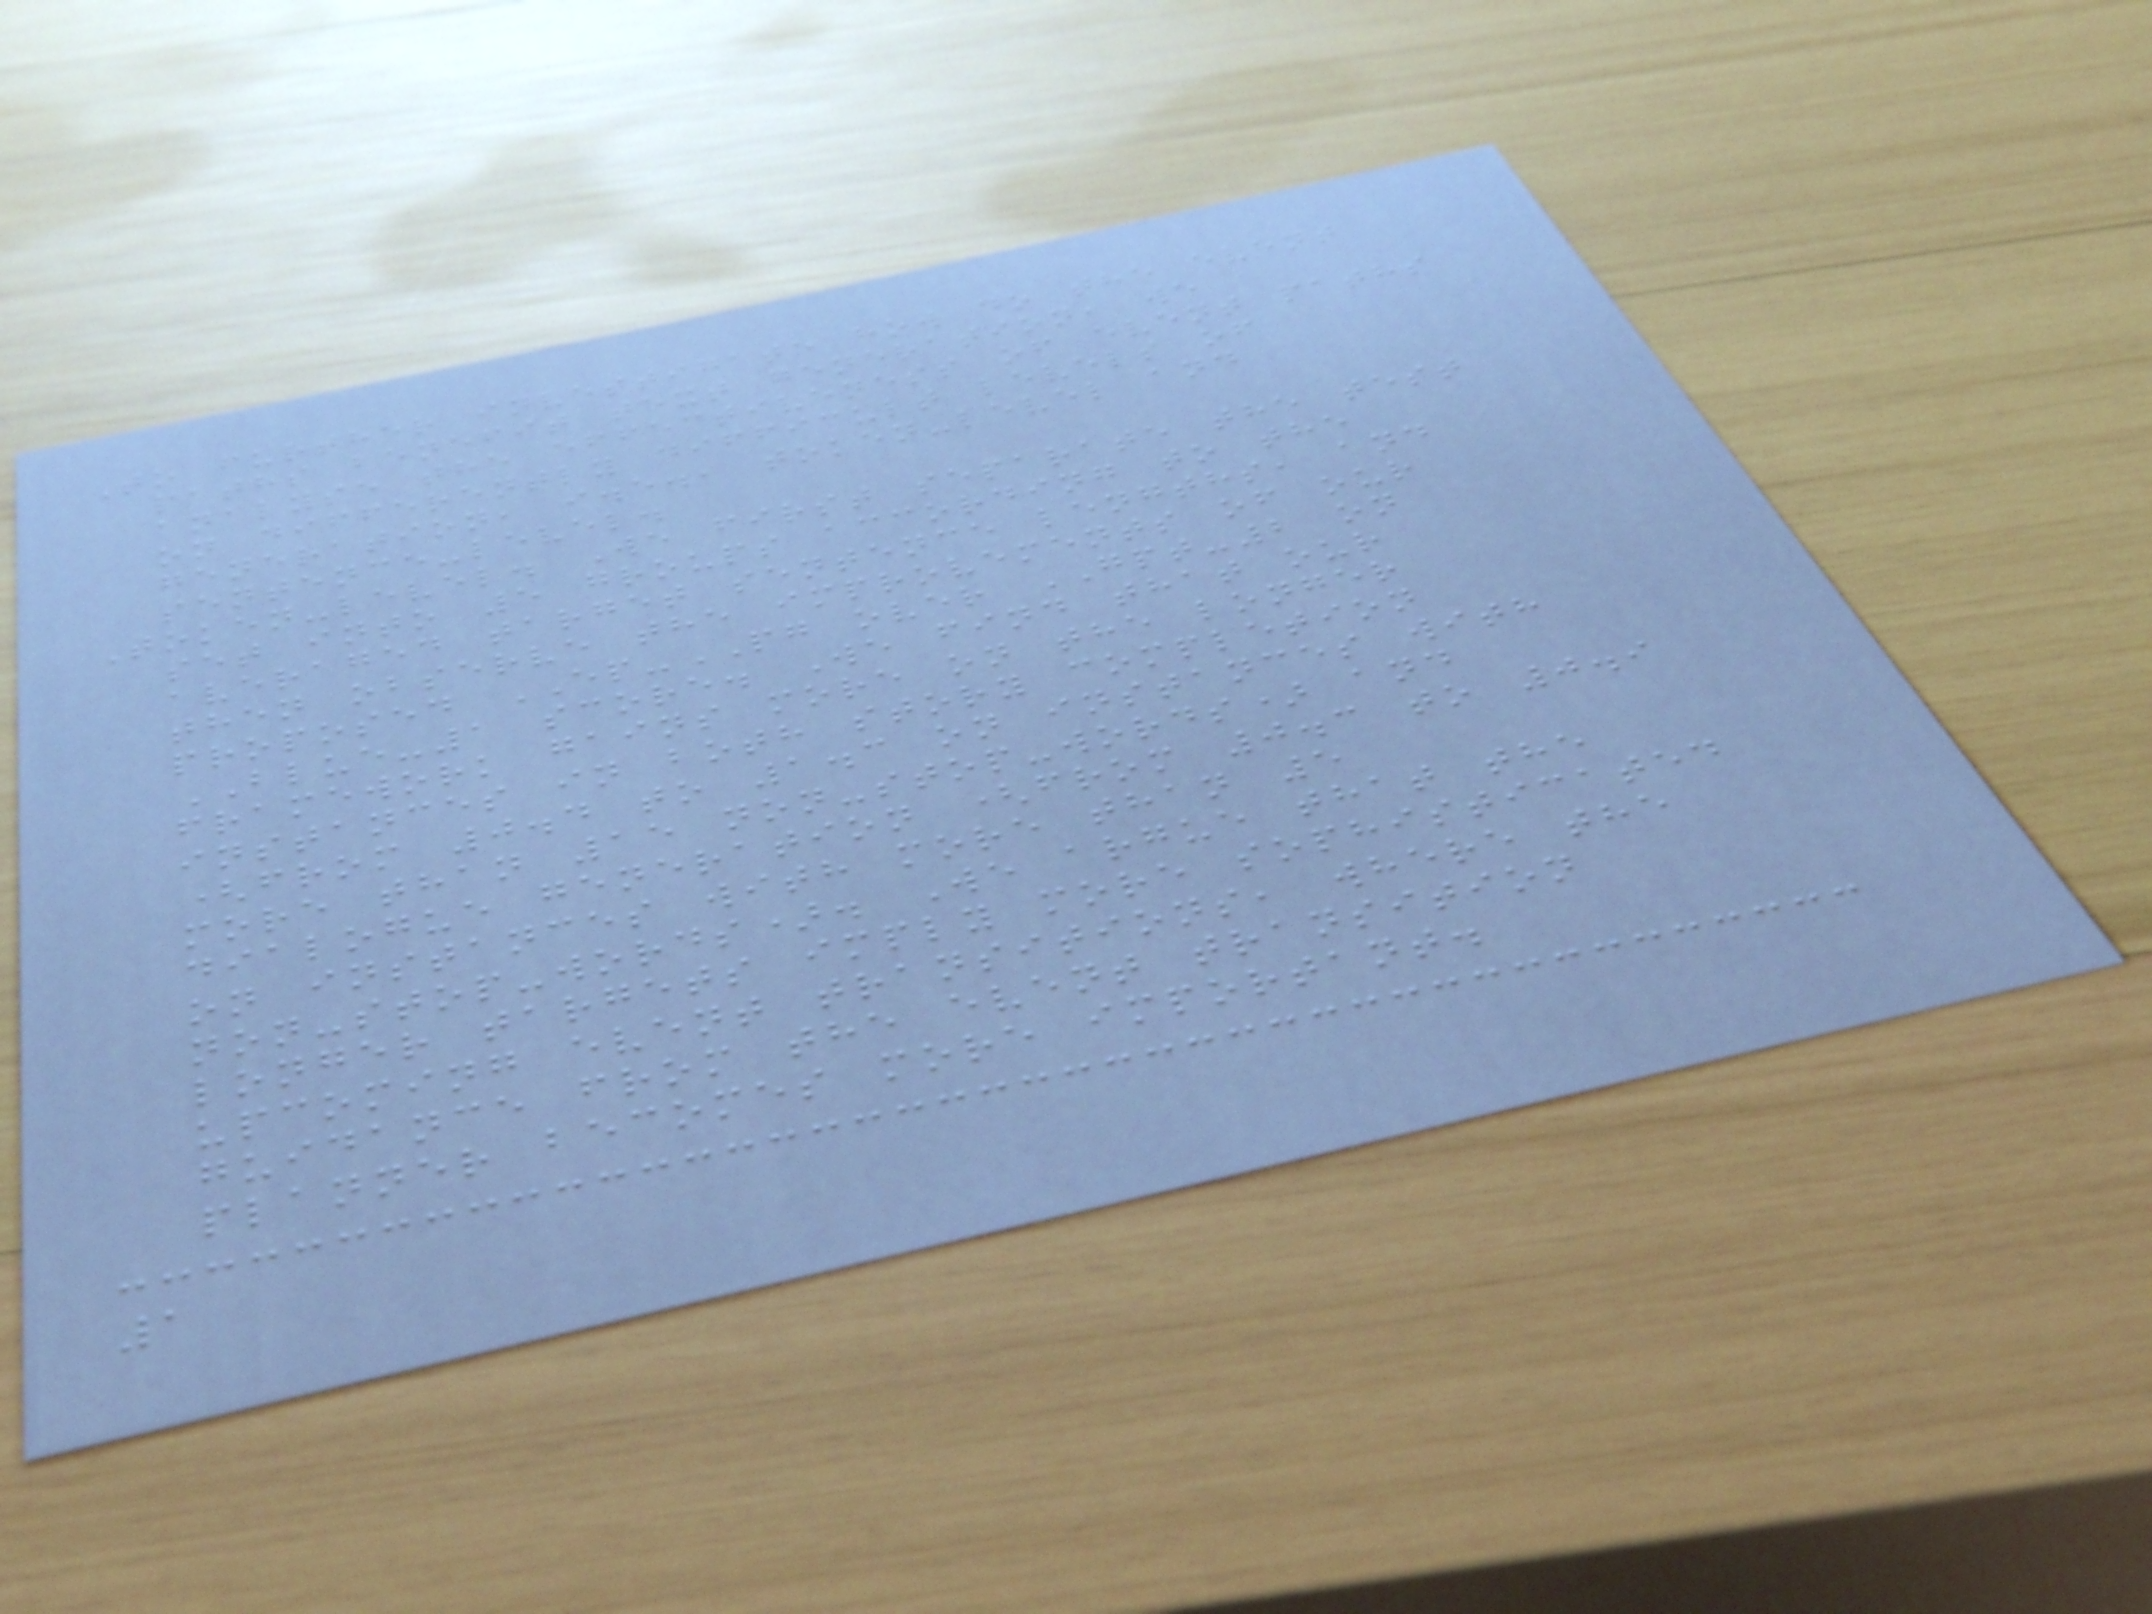To further investigate how do the event
paths benefit text generation, we
analyse the effectiveness of event paths
on differently difficult levels of
generation, i.e., token-level and
sentence-level.
Token-level. We first separate the test
set into 5 groups according to the
averaged target sentence lengths, and
then observe the improvements of our
proposed EP-PG over GPT-2 on
BLUE-1 score. We find that our
framework gains more on the longer
instances in both story completion
(from 0.4 to 1.3 on instances with
more than 15 non-stop-words) and
dialogue generation (from 0.3 to 0.9
on instances with more than 5
non-stop-words). We argue that the
longer targets imply more sophisticated
upcoming event transitions, where the
guidance from the event transition
planner becomes more important.
1
